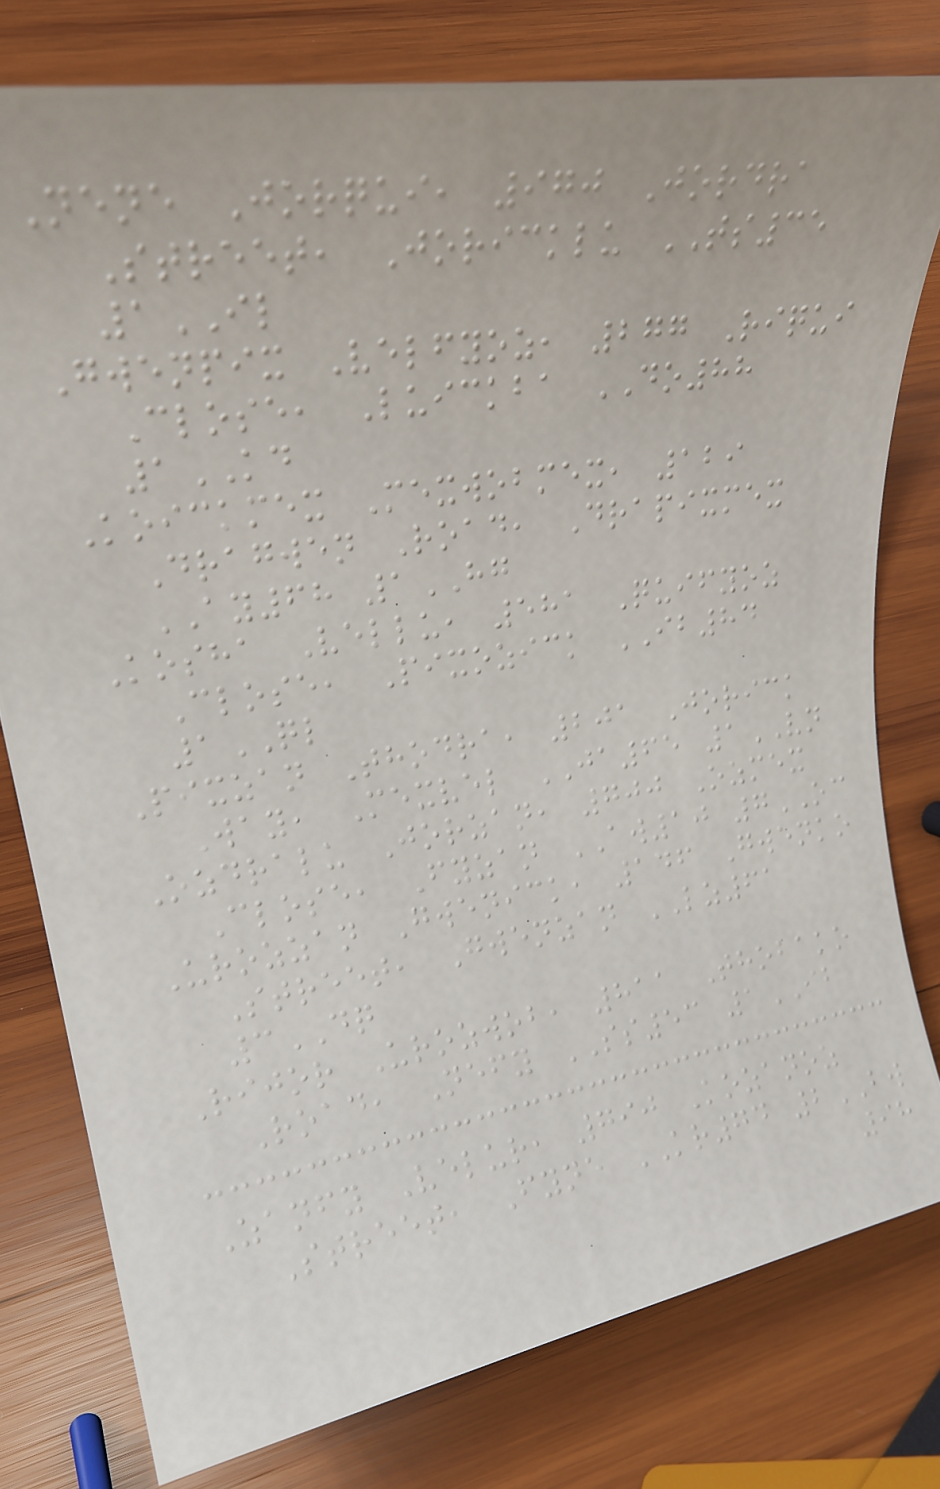Nene Jorqui, 970 Jordra
Street, Joricklu TS35
1IL
Gwenpix Velfyoz, 277 Riqui
Close, Luickba DO88
1KD
Koickmex Mexwobmex, 129
Dragwen Road, Drapixmex
AY68 1HG
Kosha Vellu, 581 Quifyoz
Close, Pixozick IB84
1QL
Pixzan Thodra, 201 Jorick
Way, Mexvel JA65 1VN
Ozdralu Jorzan, 700 Ozmex
Close, Fyzan AW10 7OC
Urozzan Gwenick, 146 Gwenko
Street, Gwenzan LZ61
3DQ
Rijor Urozwob, 811 Thobako
Road, Nefy SS53 1IB
Zanfy Velur, 790 Kozanoz
Street, Fyne KR74 2BW
98
